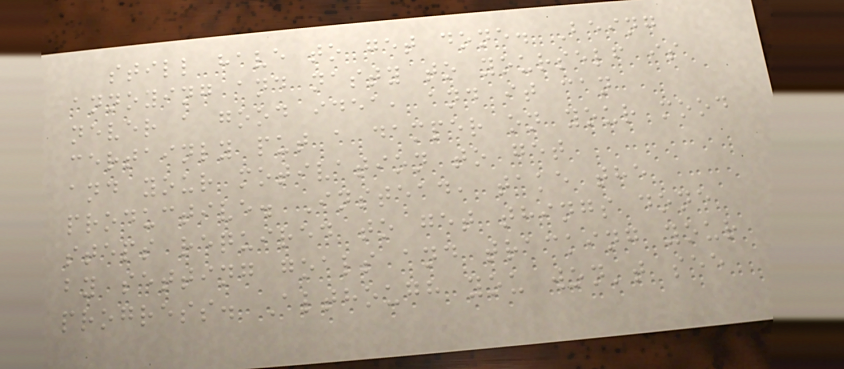still have to get done. Being
annoying and nasty to yourself is
never a good idea, and it can
certainly put a damper on your mood
and your motivation to get
productive. Instead, take the
steps required to get things done
by setting goals and tracking your
progress. Although you won't see
